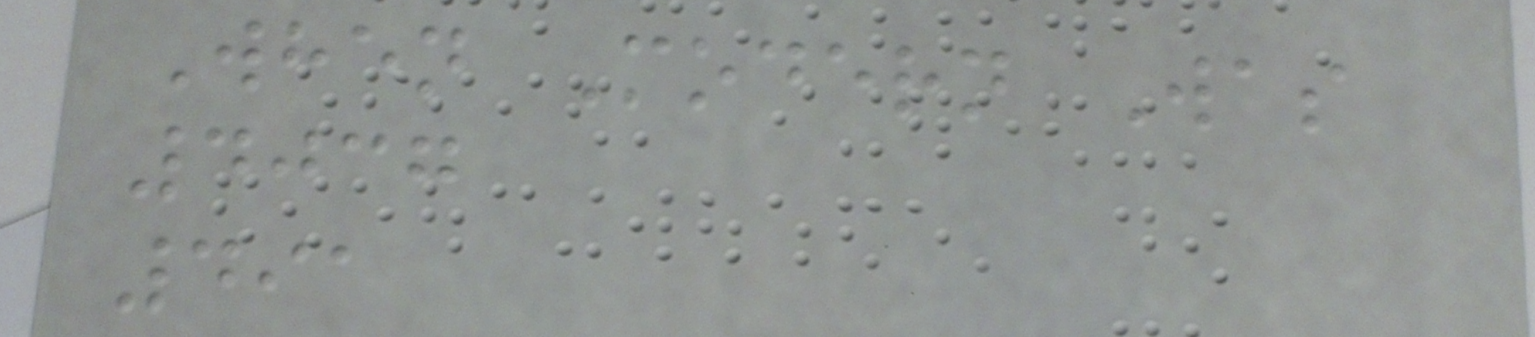When Modern Was
4037
491
